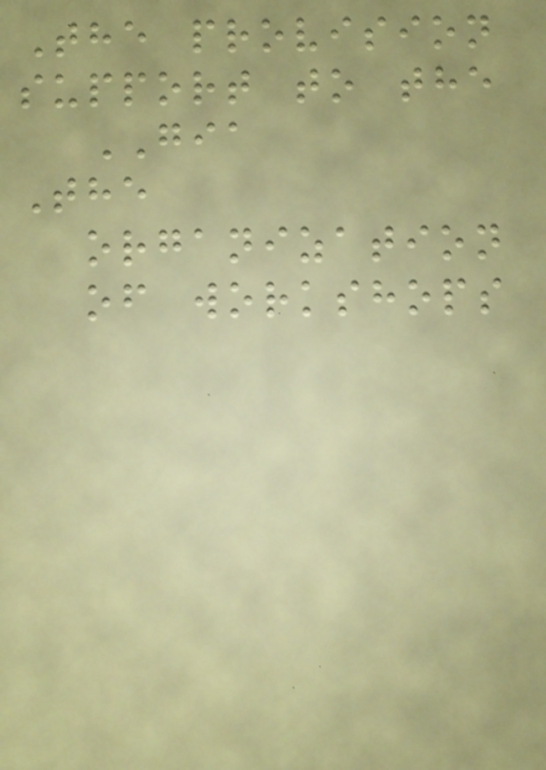The provision
support to the
GIA
The
organization
of workshops
